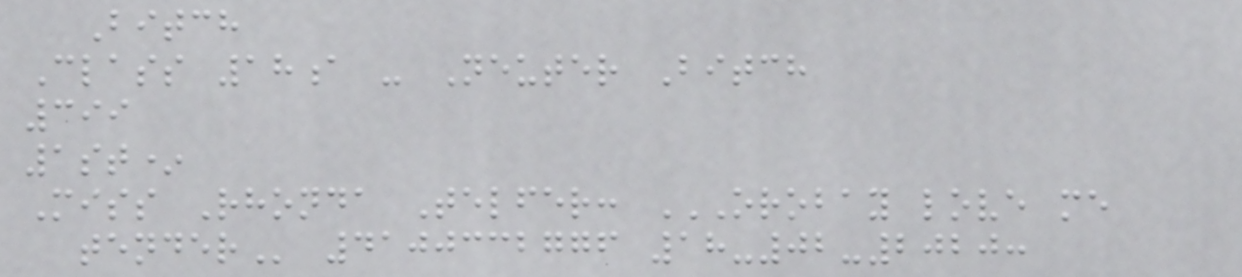Bitch
Class 18a - Neuter Bitch
399
1st*
Miss Rhonda Telfer: OROBAY LOVE ME
TENDER 4100332776 18-02-2020:
